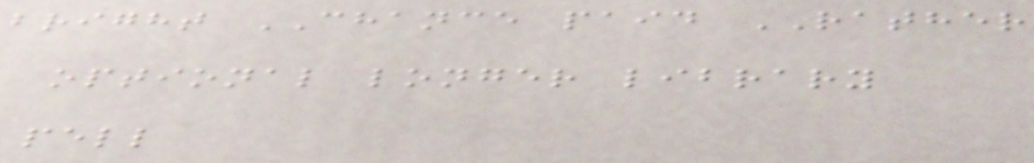bright CHANCE paid RATHER
optional longer library
pell
